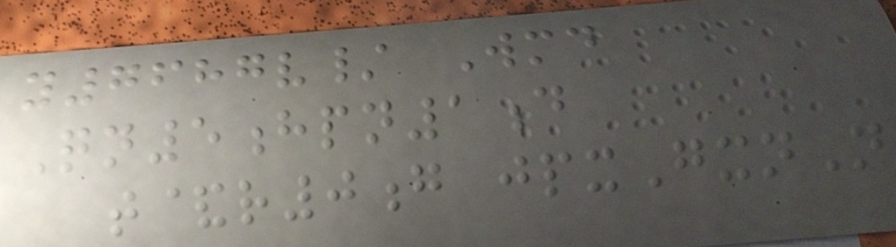y7687v/ Wmd
Qn5hpn1d
t&r0g jpxGxnN
